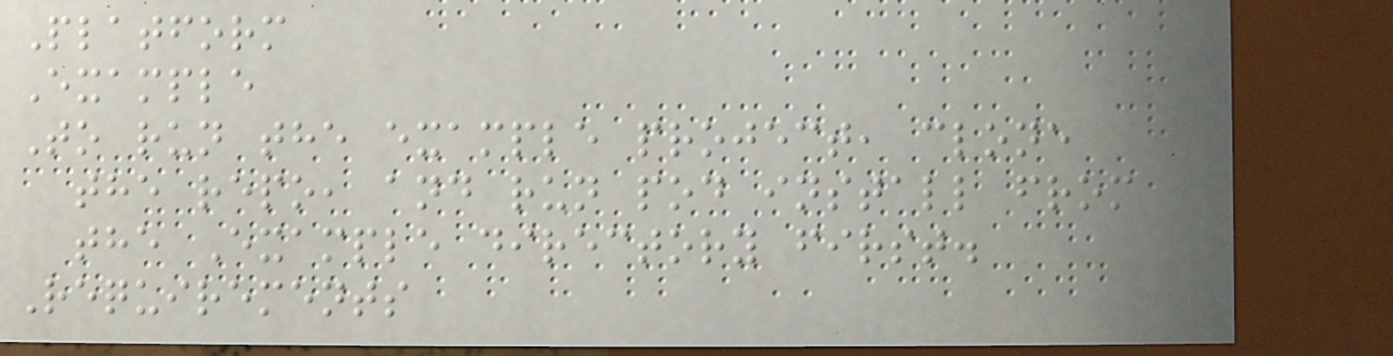Platform
Example
To run the example project, clone
the repo, and run pod install from
the Example directory first.
Requirements
